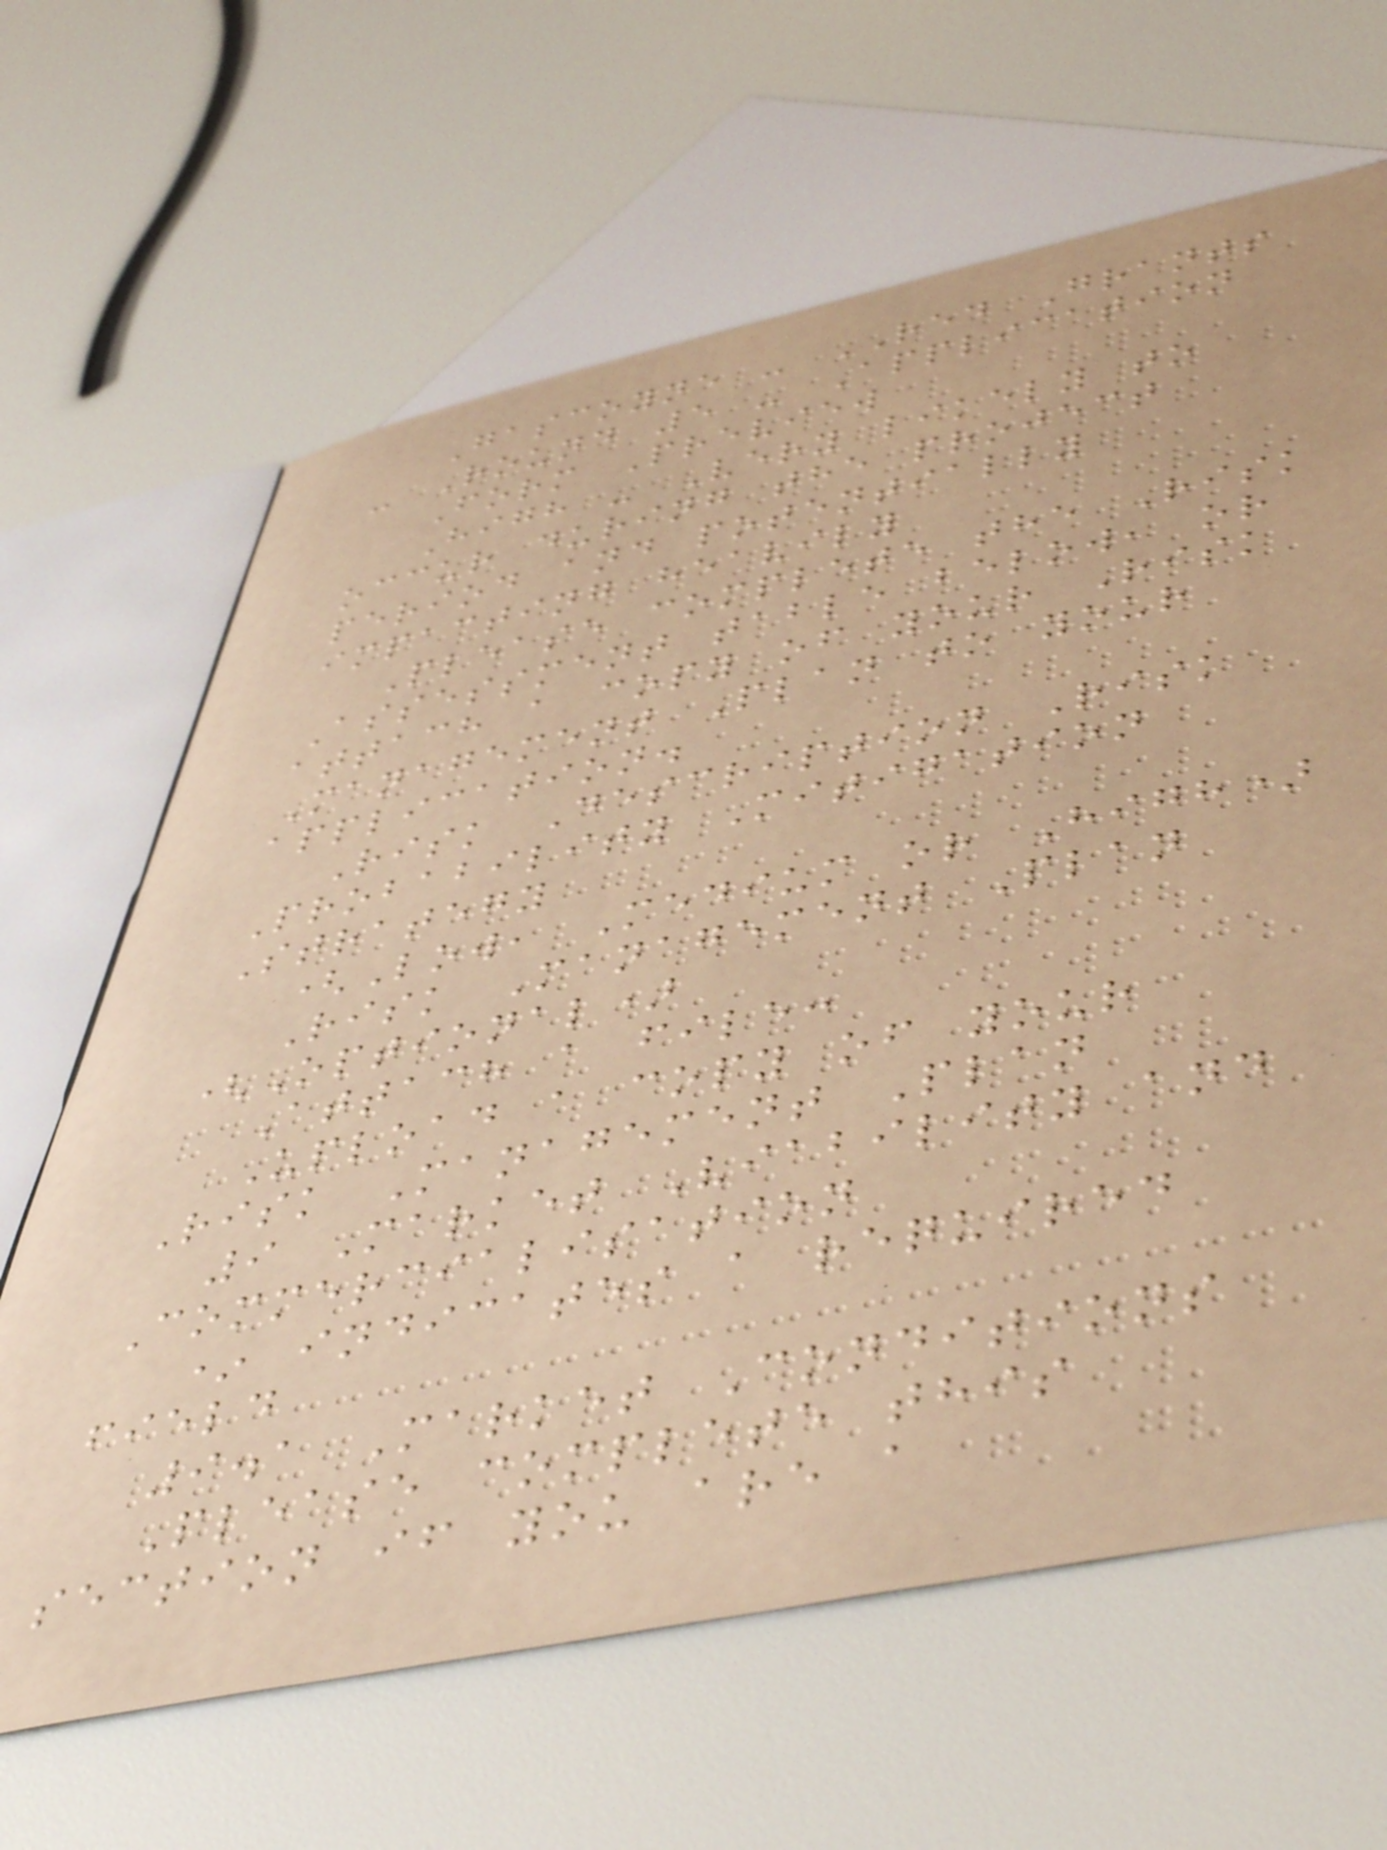Gascoyne - RED Grants
- Round 5 - Application
Form Preview
High - Very likely to
occur during the project
period and potentially
impacting heavily
Please complete the Risk
Assessment table below, or
attach a copy of your Risk
Management Plan to your
application.
Risk Description Risk
Probability Mitigation
Strategy
(Low, Medium or High)
Risk Management Plan
(Optional)
Attach a file:
Upload a copy of your
Risk Management Plan
9 Market Viability and
Commercialisation
* indicates a required
field
9.1 Market Conditions
Please complete this
section if you are a
